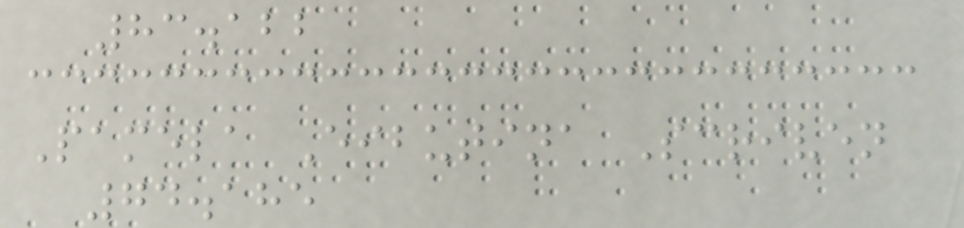83.122
Pamela Eibutina Scriven
74.185
